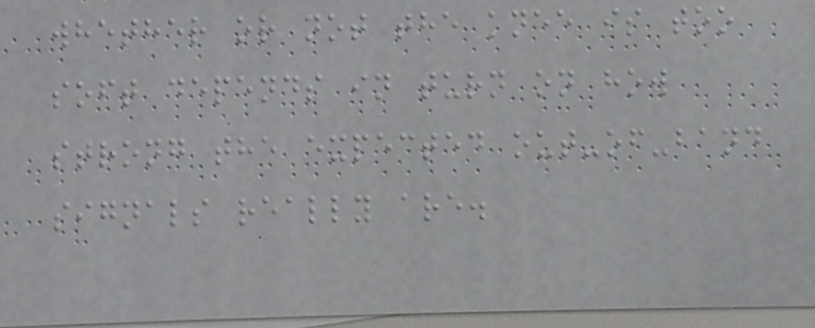whether or not the knee is too
soft depends in turn on how
strong the expected out-of-band
signals really are.
